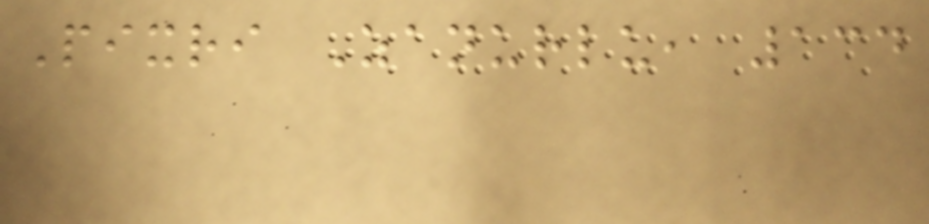Pixri Zanurlu, 134
